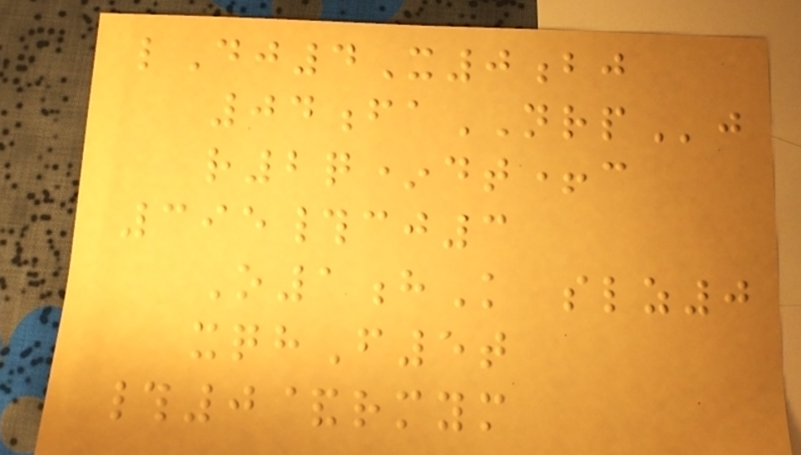lDj4X0bj
04faNRPj
r2q*dt+c
395#cj3
O1hK slz0
xqhF5t
#0&rmym
